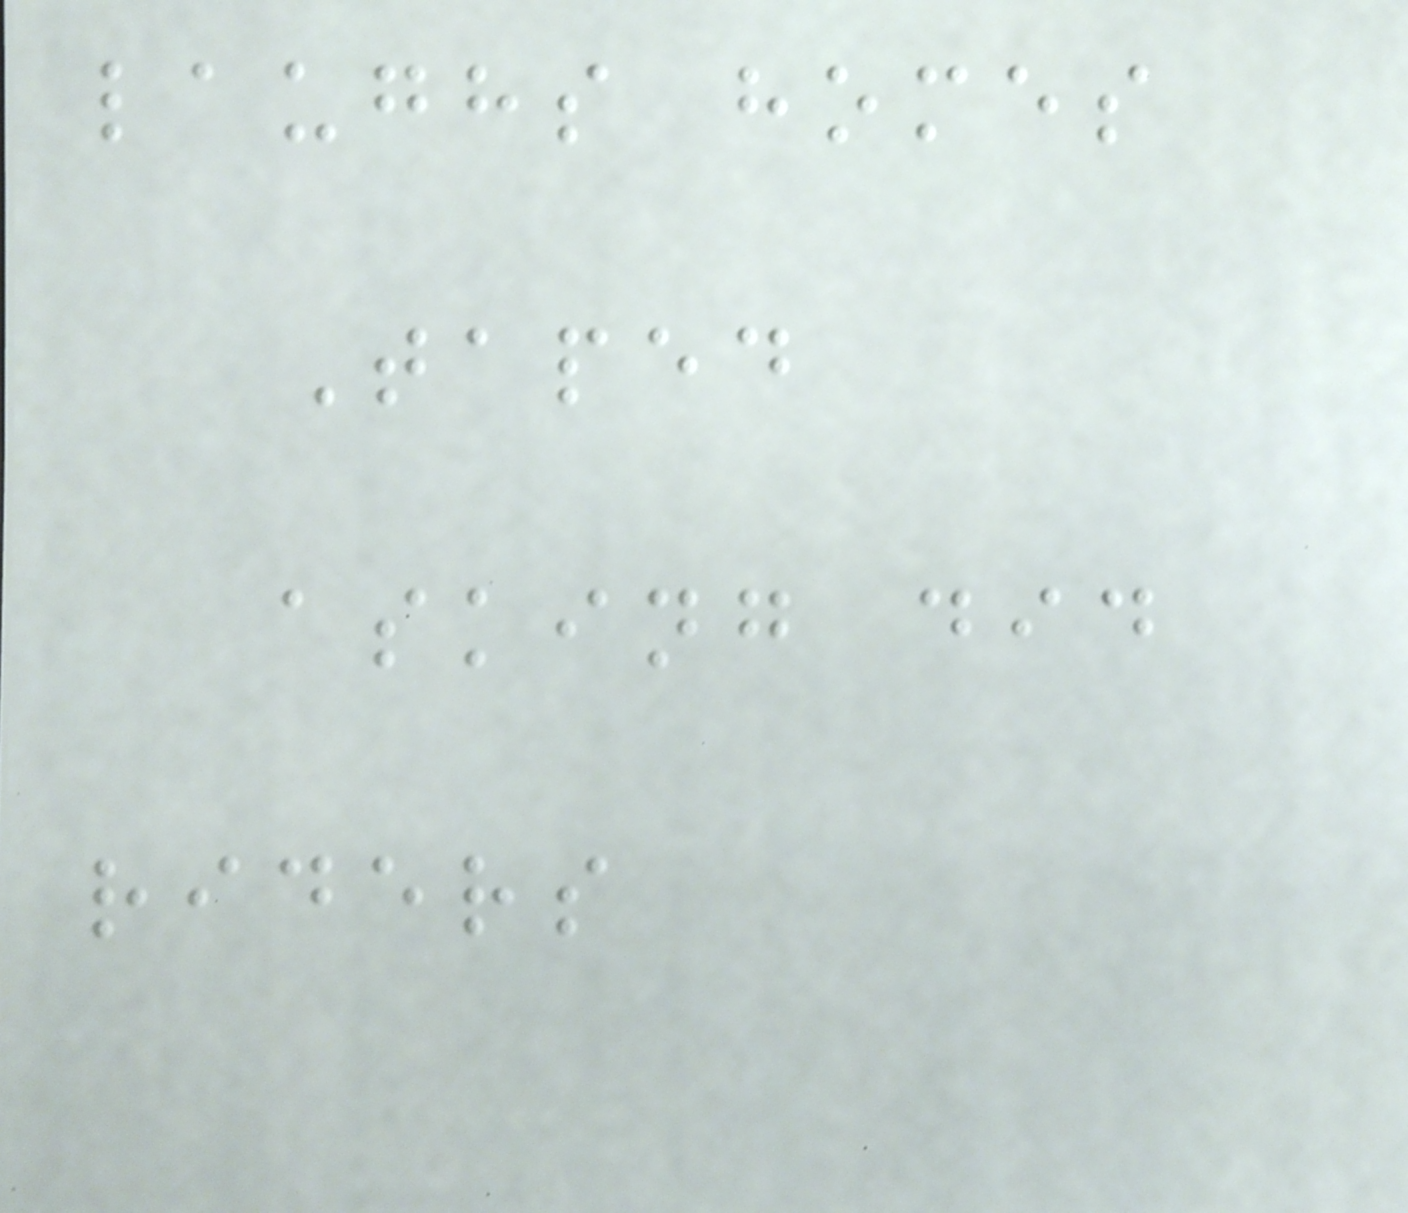laughs homes
Taped
asking did
riders
